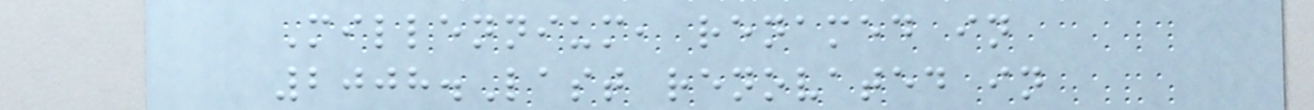Millennium, renamed in
2008.Last renovated in
